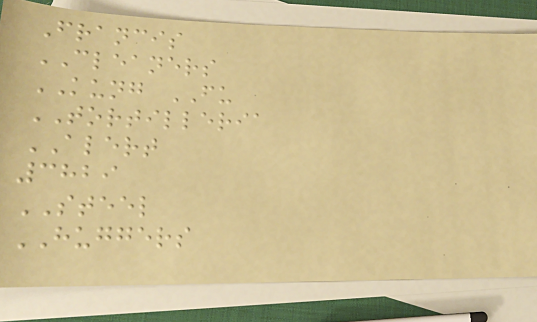Francis
CLEANERS
KUNG FU
TORTILLERIA
ALERT
3829
STEEL
HUGGERS
